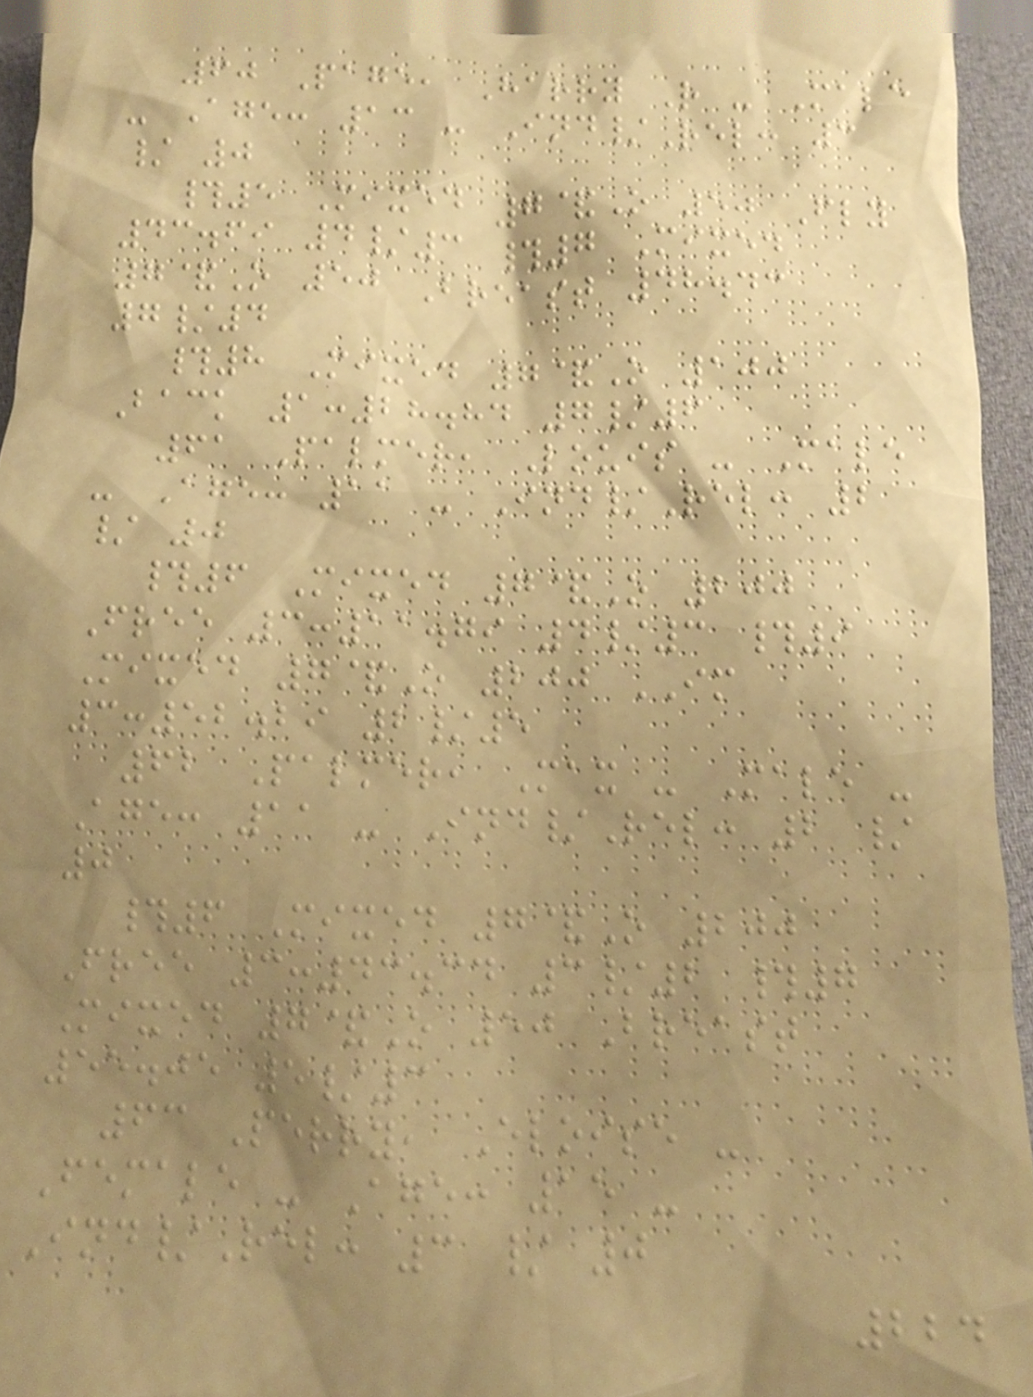60 Page, Harry R - Male
- Age: 13 - Ind/Rel: 3
/ 0
#5 Mixed 7&O 50 Fly
43.69 4/3 #7 Mixed
7&O 50 Breast 48.43
7/4
#8 Mixed 7&O 100
Back 1:28.84 7/6
61 Palmer, Louis - Male
- Age: 11 - Ind/Rel: 2
/ 0
#6 Mixed 7&O 200
Free 3:11.79 4/3 #9
Mixed 7&O 200 IM
3:52.29 2/5
62 Palmer, Max - Male -
Age: 11 - Ind/Rel: 2 /
0
#6 Mixed 7&O 200
Free 3:43.34 3/2 #7
Mixed 7&O 50 Breast
55.05 5/3
63 Perry, Eloise -
Female - Age: 15 -
Ind/Rel: 3 / 0
224
